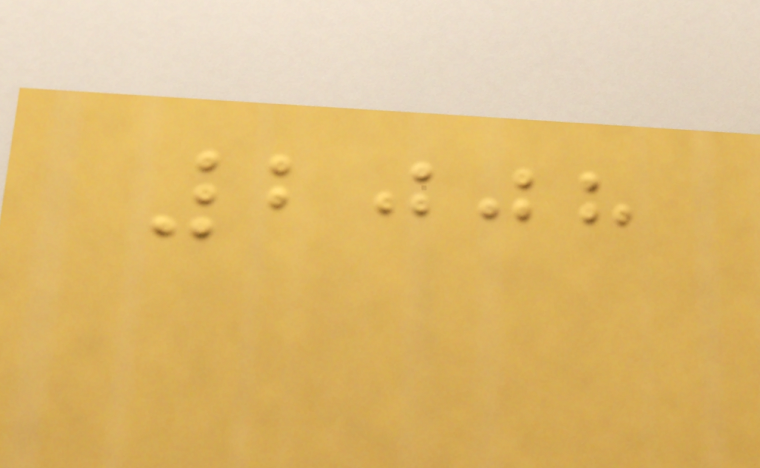2008
